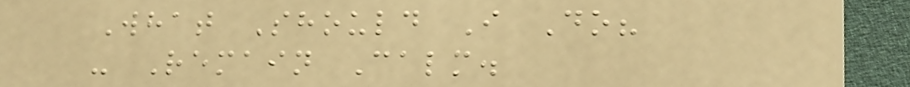What Should I Do?
- Remain Calm.
